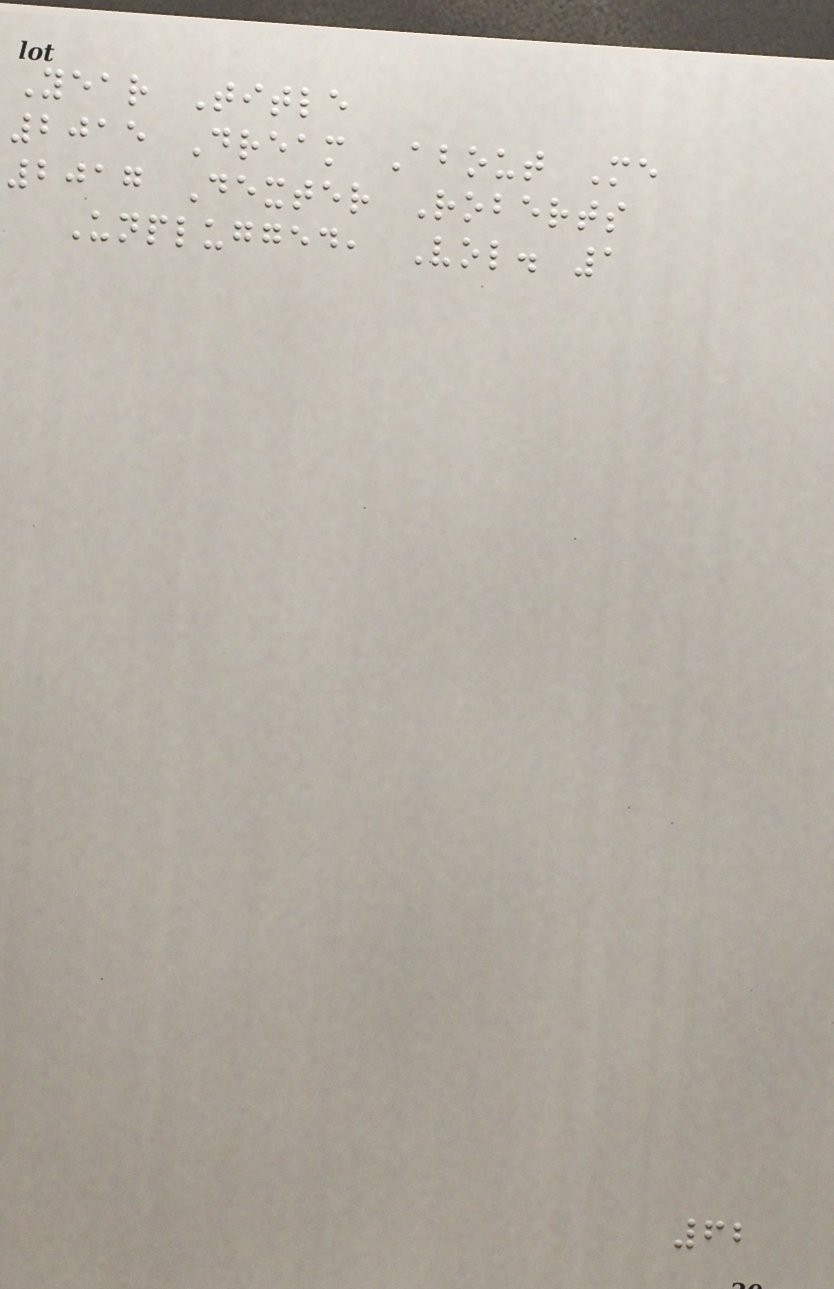Year Title
2015 Dream About Me
2017 Dexter Roberts
Unplugged, Vol. 1
62
